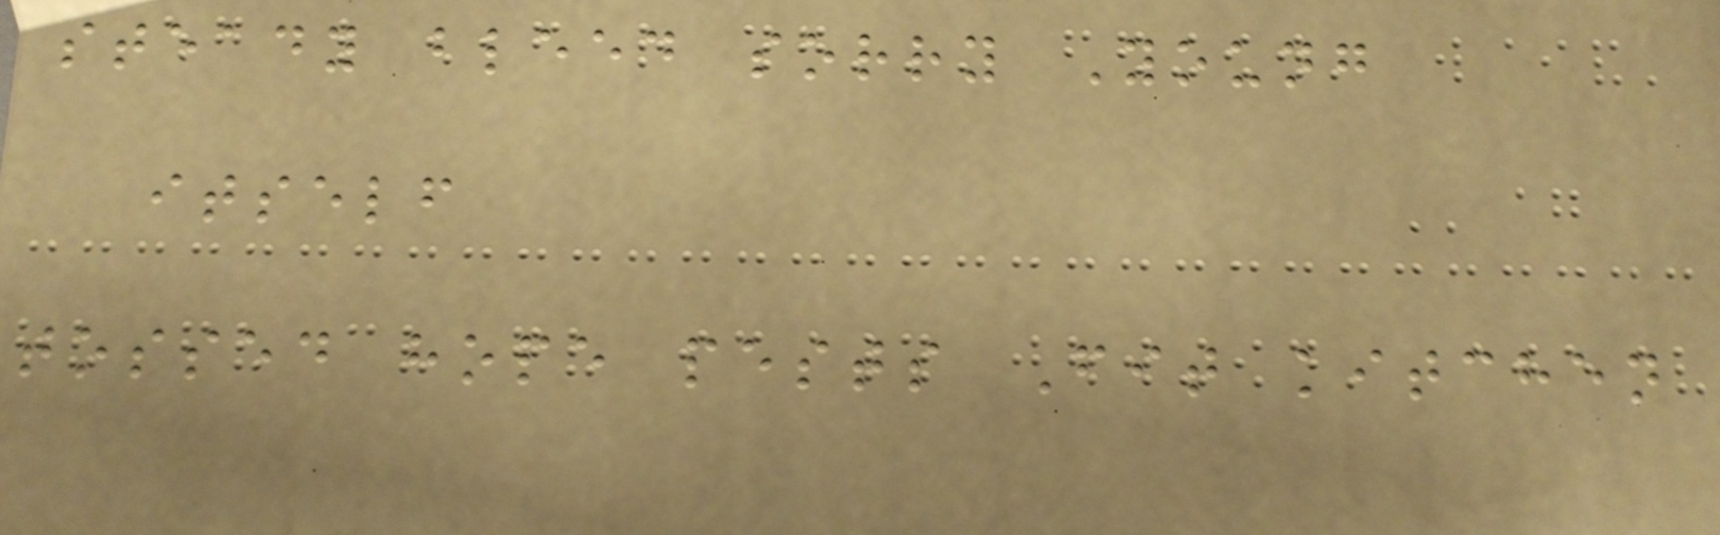steady bleed sorry Young
itself
tossed hope pests Fit kitchen
